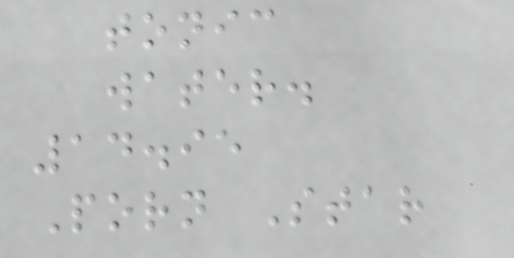tonic
water.
14.95
Porn Star
